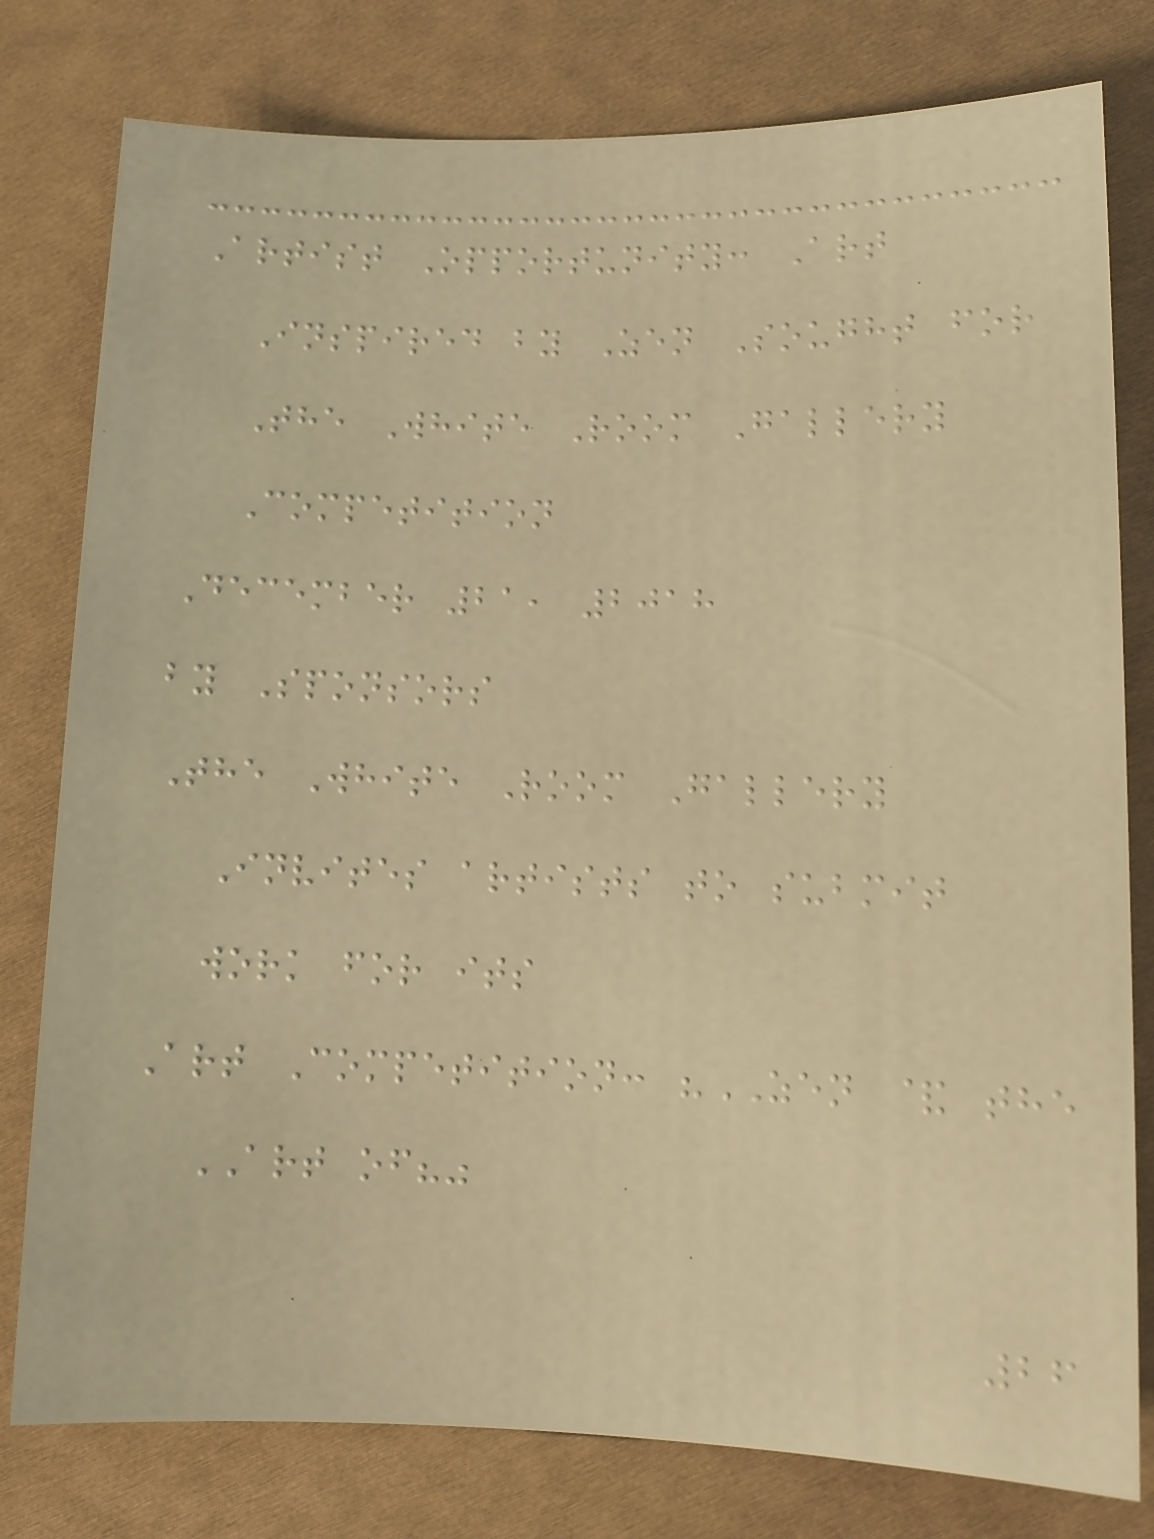Artist Opportunity: Art
Inspired by Zen Sought for
The White Room Gallery
Competition
December 21, 2018
by Sponsors
The White Room Gallery
Invites artists to submit
work for its
Art Competition: "ZEN & the
ART of?"
26
